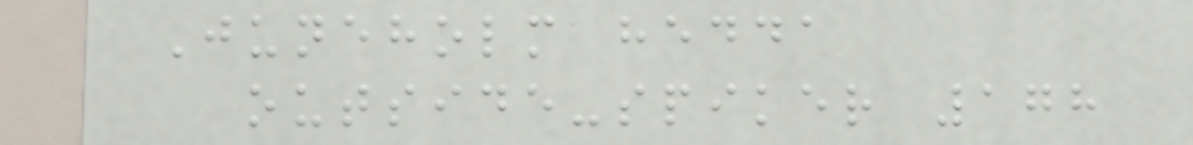Juneholm hedda
outside-spiker 178
